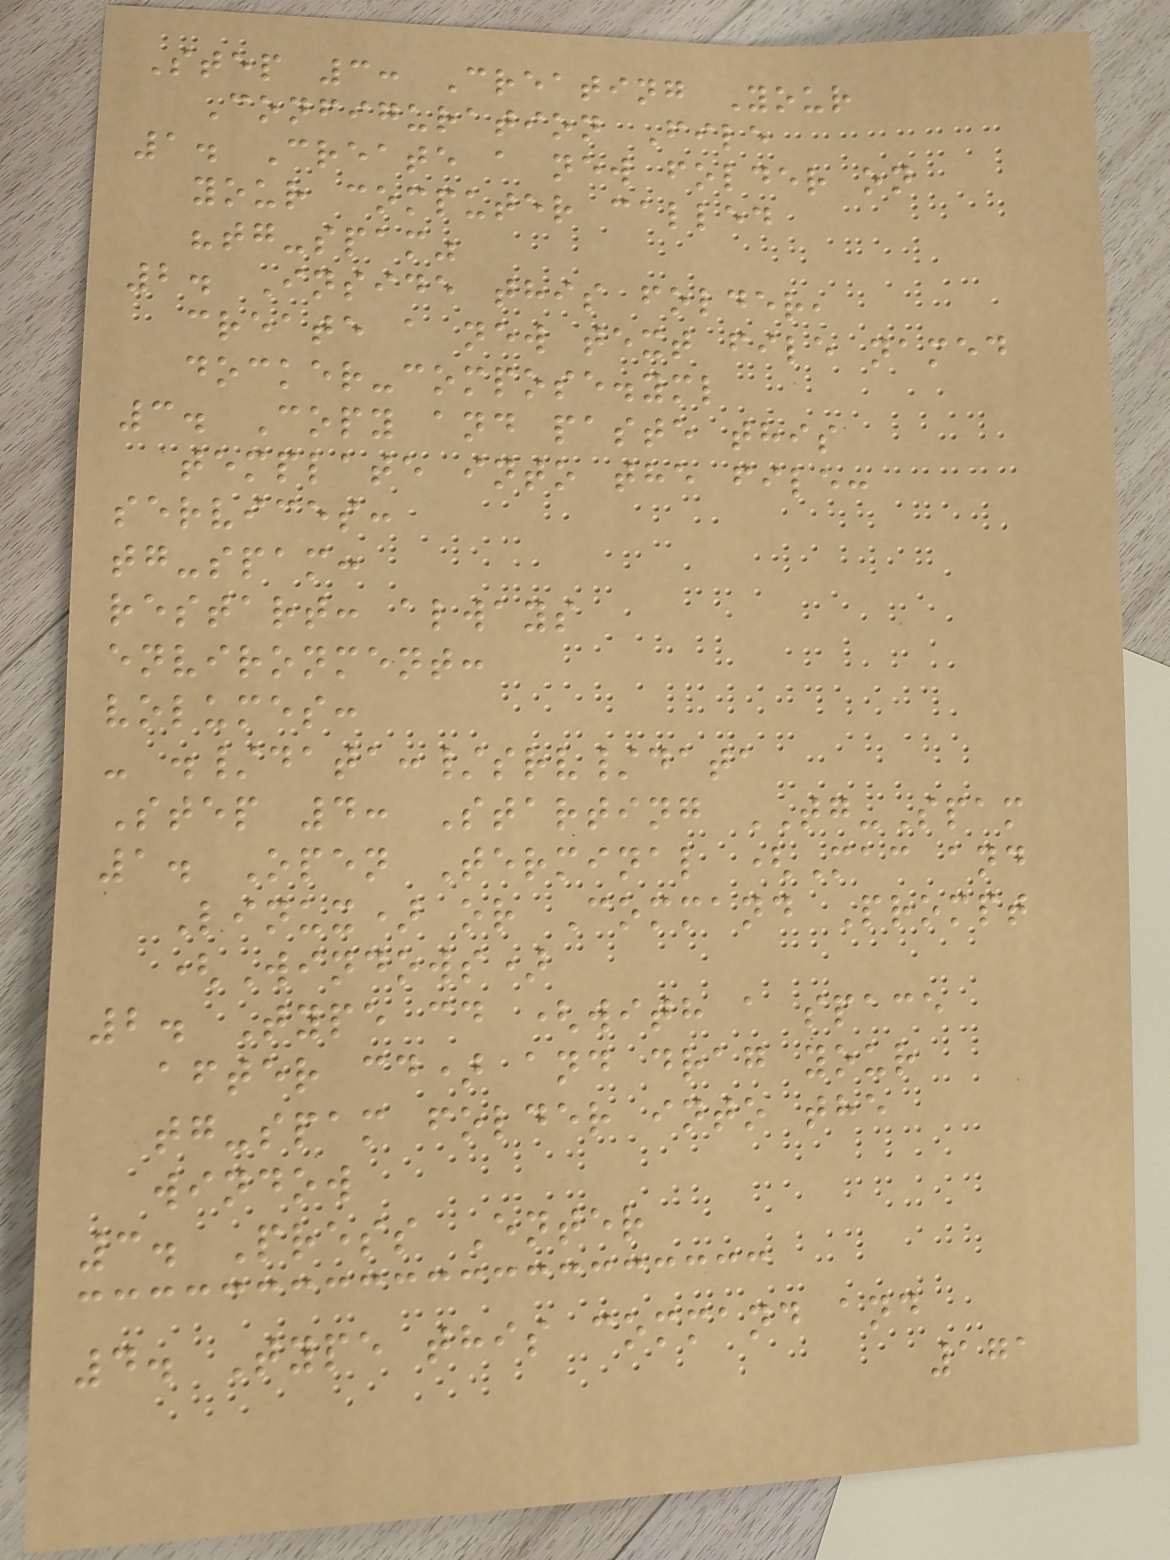Step 3: Creating Your
Configuration File
1. Create a new folder on
your computer called
"tg-spam"
2. Inside this folder,
create a new text file named
docker-compose.yml
3. Copy and paste this
template into the file:
services:
tg-spam:
restart: always
environment:
volumes:
- ./data:/srv/data
Step 4: Starting TG-Spam
1. Open Terminal (Mac and
Linux) or Command Prompt
(Windows)
2. Type cd (with a space
after cd) and drag your
tg-spam folder into the
window
3. Press Enter
4. Type this command and
171
